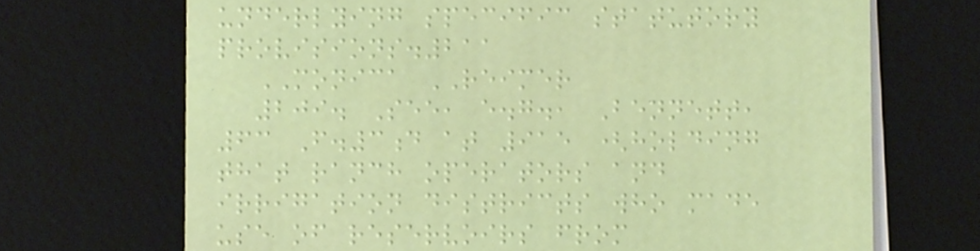underlying specific statutory
provisions.211
MONICA REIMER
209. See, e.g., Bennett,
63 F.3d at 915 (holding
that ranch operators and
irrigation districts who made
use of reservoirs from
